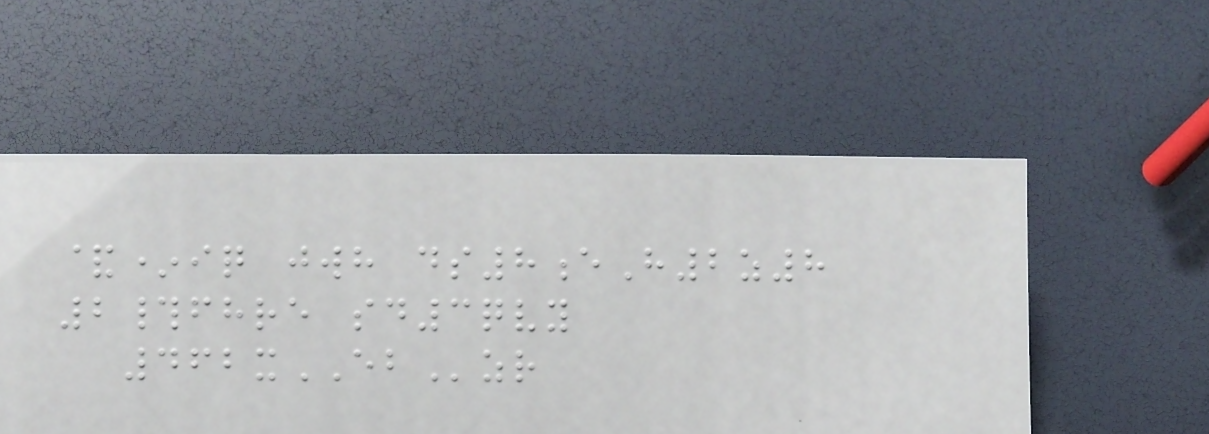&*iq jwh ds8eH2z8
2#fhre sd3qvy
462xEBzr
